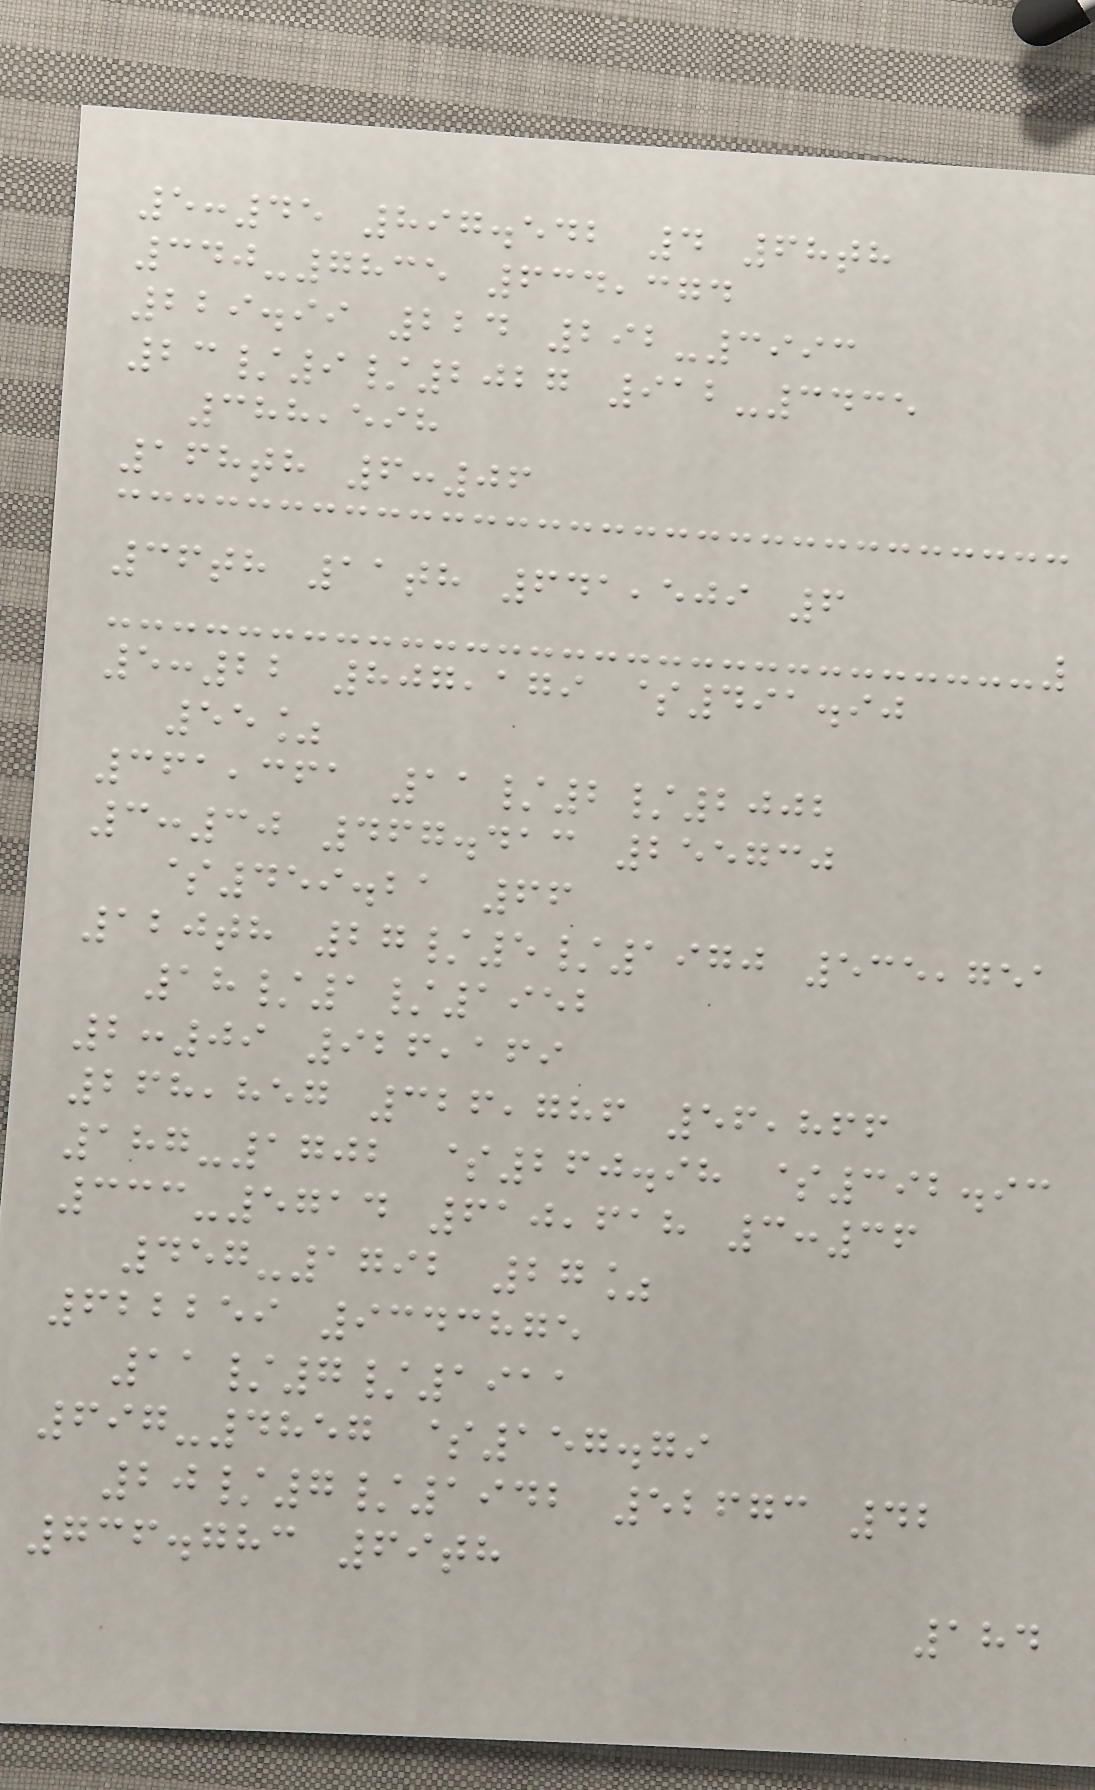5:45 897.542 4 68th
340-7835 634,374
229.99 224 292-3993
23/9/2027 912-3435
388,598
168th 6:06
36th 11th 641,509 6
5:22 807,179 $491.90
55%
361,361 11/2/2002
3:30 467.413 255730
$459.21 66
120th 27/5/1970 535,751
18/1/1952
2:09 926,169
268,857 326,786 56,866
187-1702 $260.98 $392.93
333-5714 610,618 3:36
457-1792 27%
622259 9343875
11/7/1911
697-4857 $157.79
20/7/1942 52673 42
736.783 69th
184
